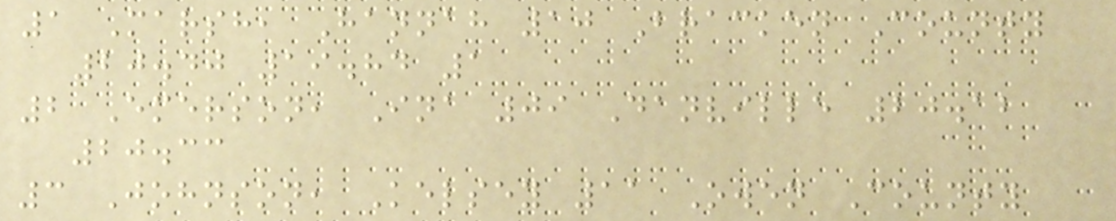1 Marsh, Hannah 10 Bracken County
20.40 19.84 1
2 Emerson, Ina 09 Danville 20.12
20.33
3 Johnson, Kelsey 11 Owen County
